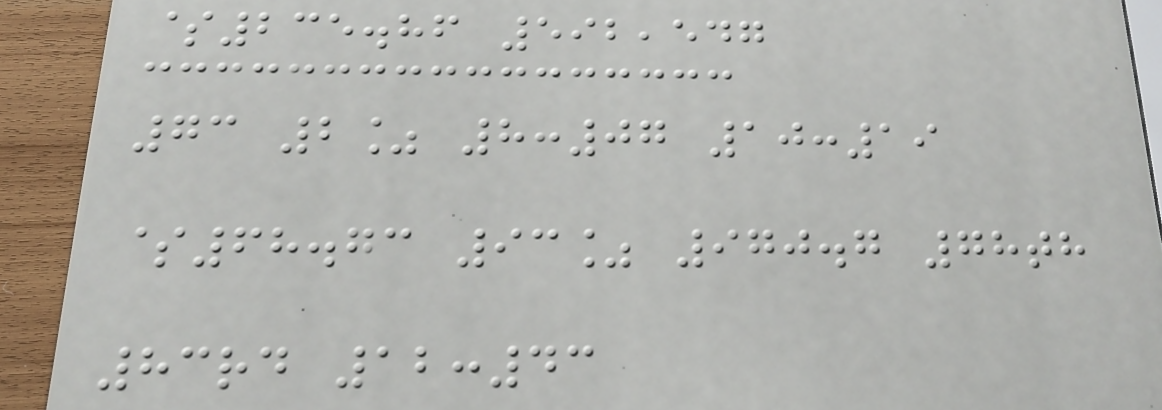$235.86 592,547
73 2% 8:07 10:19
$68.73 93% 970.7 78th
83rd 12:43
